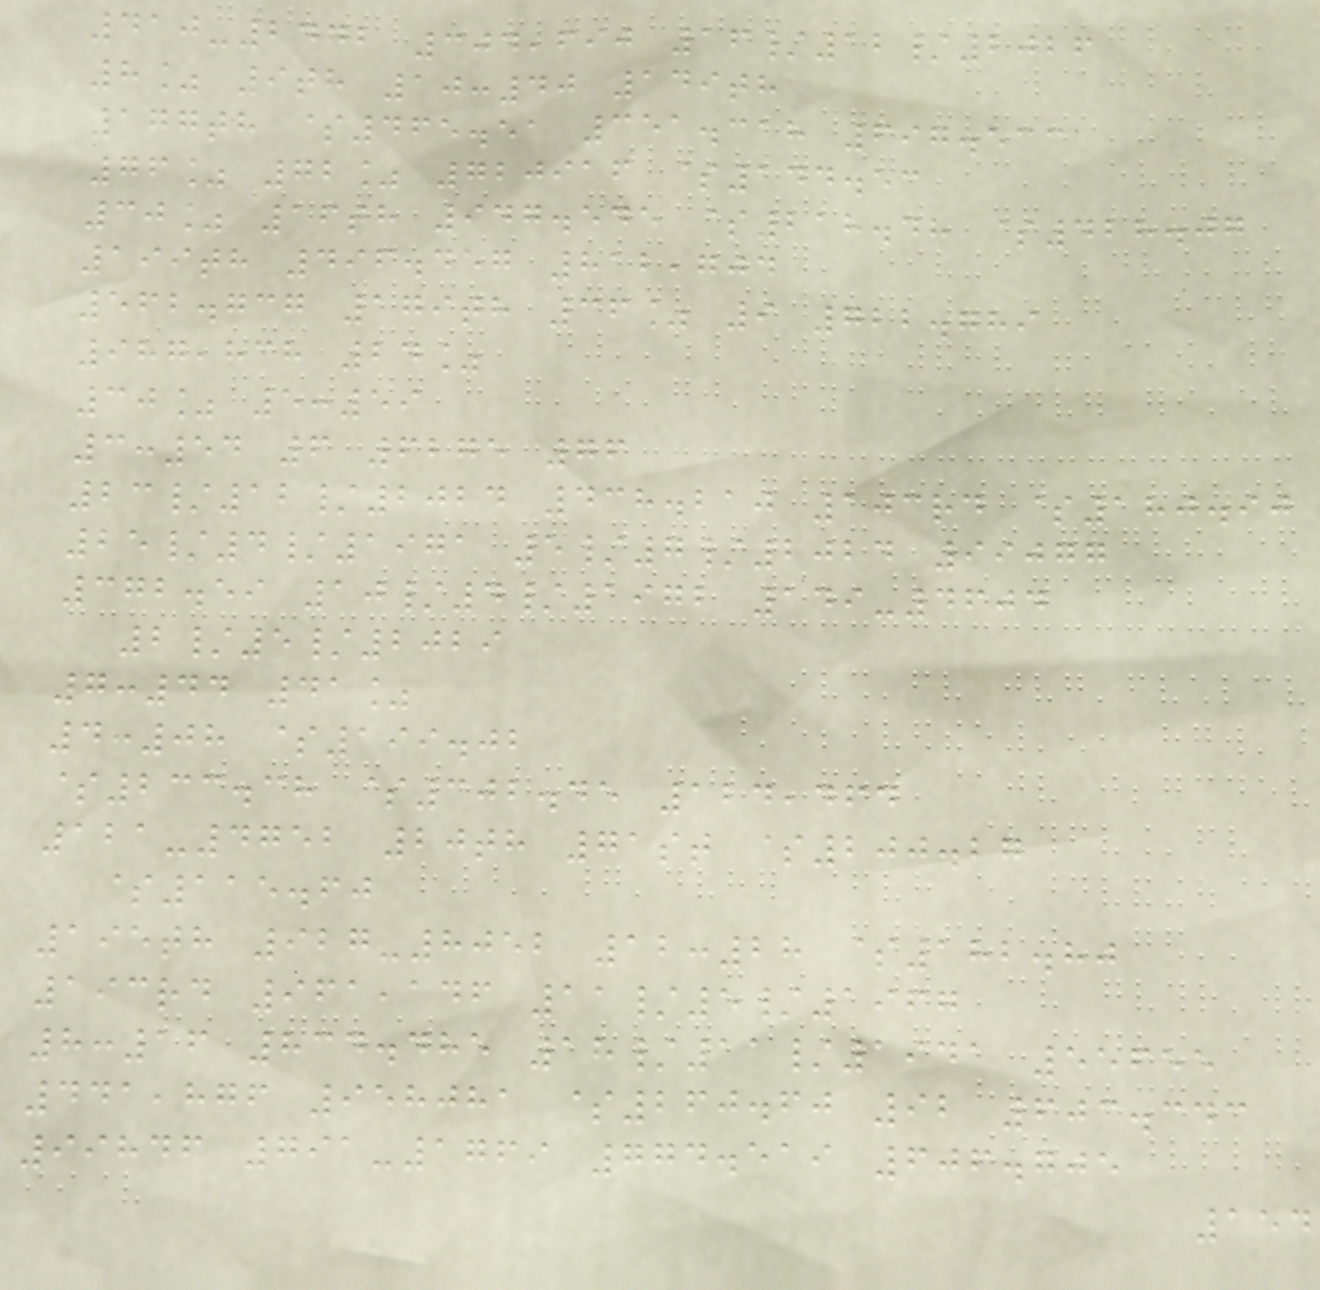410-2472 304,690 16/12/2026
8% 9th 10:40 149th
177th $465.51 351.318 697.533
76% 72% 720916 $144.53
30% 16th 947.545 $218.48 $428.07
199th 496.457 812,704
562.737 179th 36% 9 722.789
987,838 24%
30% 5:59
3:54 6 6275 76
23/12/2024 438.210 103rd $180.90
25/4/1971 5/7/2024 99077
372.59 10/4/1972 149-4604
2/5/2029
7:44 41%
4:08 $199.02
$233.38 $302.45 124,464
121-4752 20th 71st $200.27
$115.60
195th 927-8052 12:28 $182.80
193rd 961,146 11/5/1967
8:16 834.485 18/11/1941 55655
441,876 958081 $260.60 92 603.343
99846 791-1769 774.519 606.705
154
